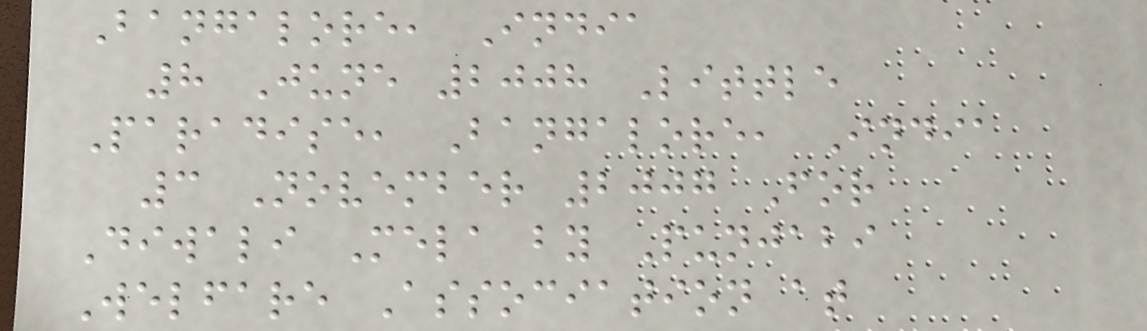Bangalore, India
8 June 2008 Little
Paradise, Bangalore, India
3 November 2007 For
Diwali Mela by Punjabi
Welfare Association at
